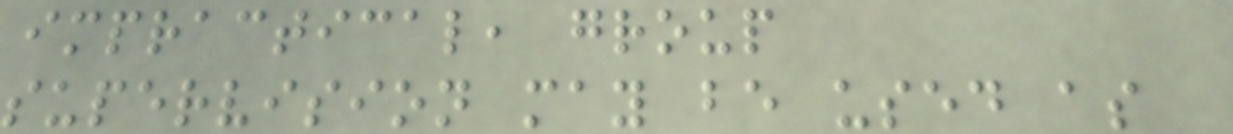impractical, group
supervision may be used as
